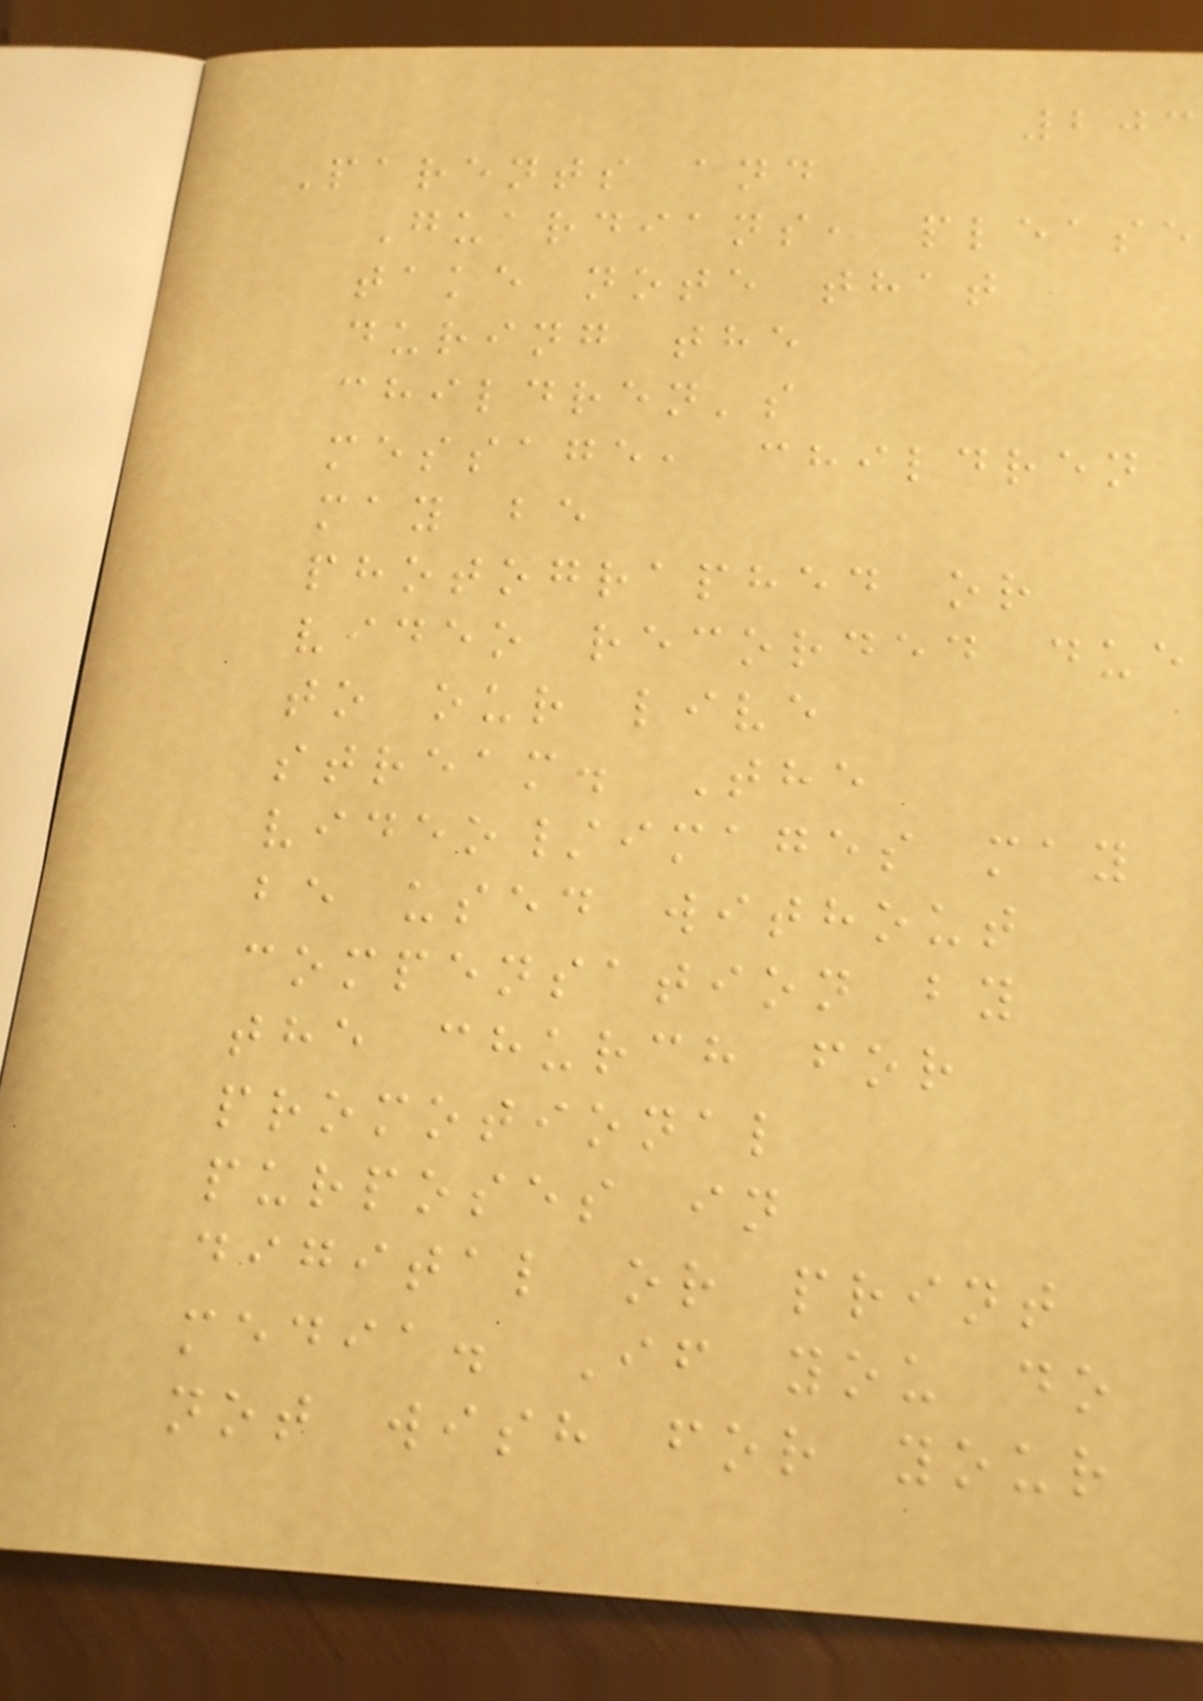203
Parents and
Guardians, please
take note that
during the
children's
message, children
may be
photographed or
video recorded due
to our live
stream. The
video/images may
be used without
compensation by
the church for
promotional
purposes in
digital or print
media. If you do
not wish for your
